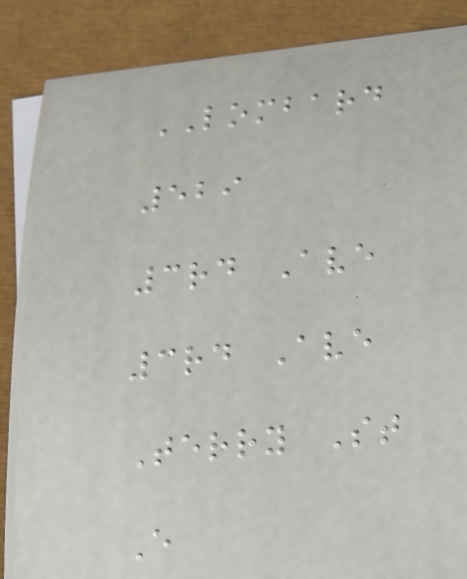LOMBARD
529
3rd Ave
3rd Ave
Terry St
E
